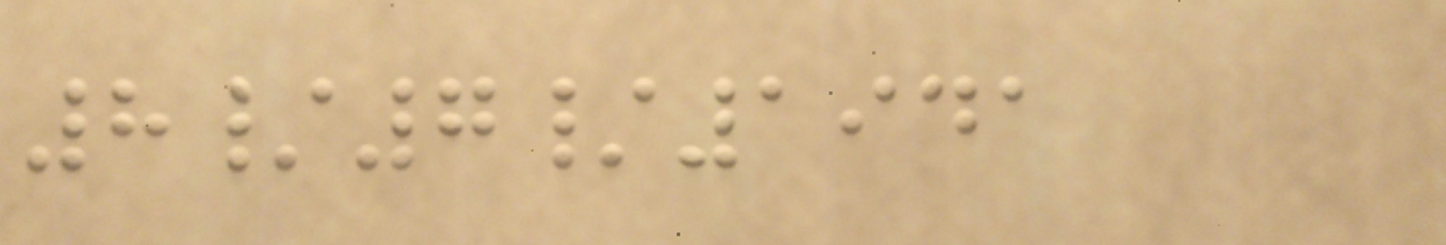8/7/1941
